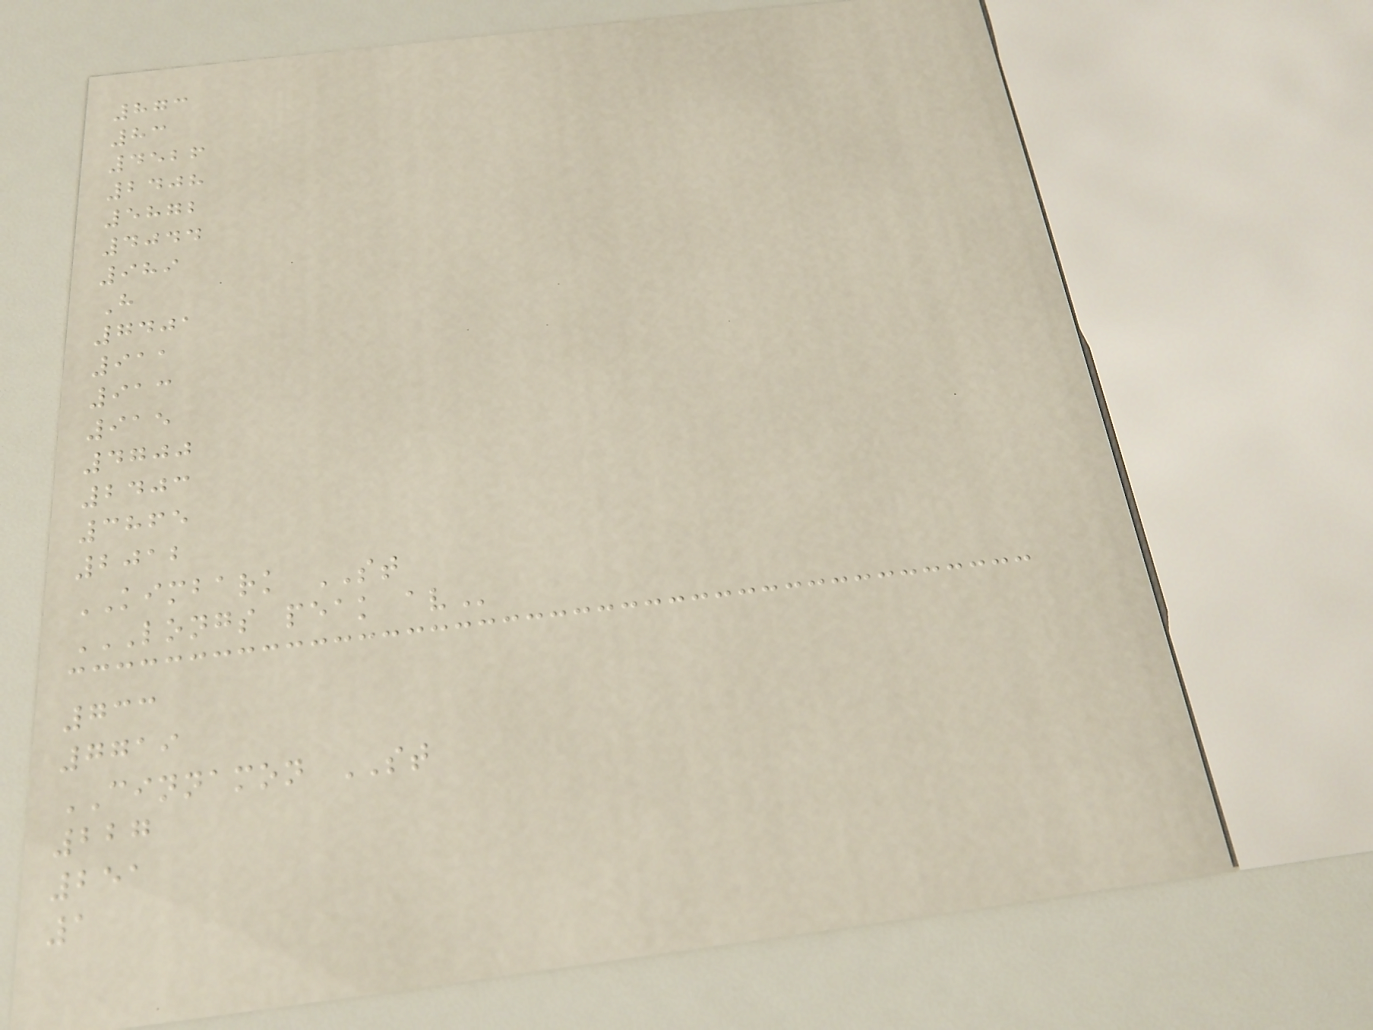873
83
4526
2408
5872
4044
989
H
7401
911
913
915
4700
2403
3865
2012
KIMBARK ST
LONGS PEAK AV
733
7719
CINNAMON ST
227
251
1
